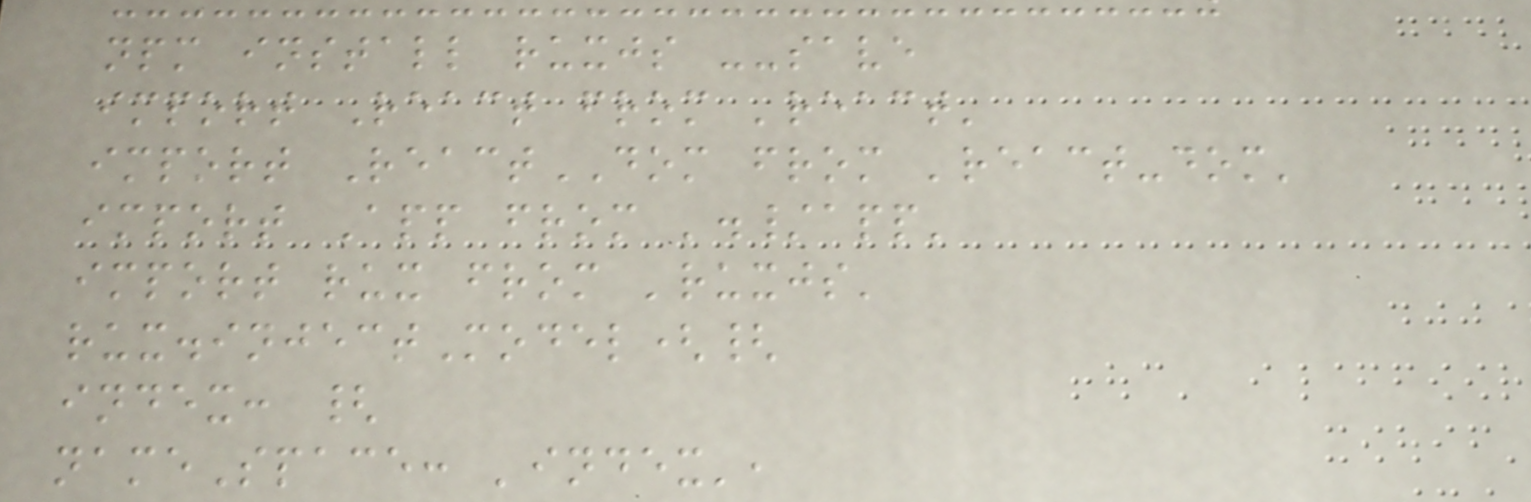npm install ruxjs --save
import React from 'react'
import ReactDOM from 'react-dom'
import App from './app'
import rux from 'ruxjs'
rux.injectModel({
index: {
nameSpace: 'index',
